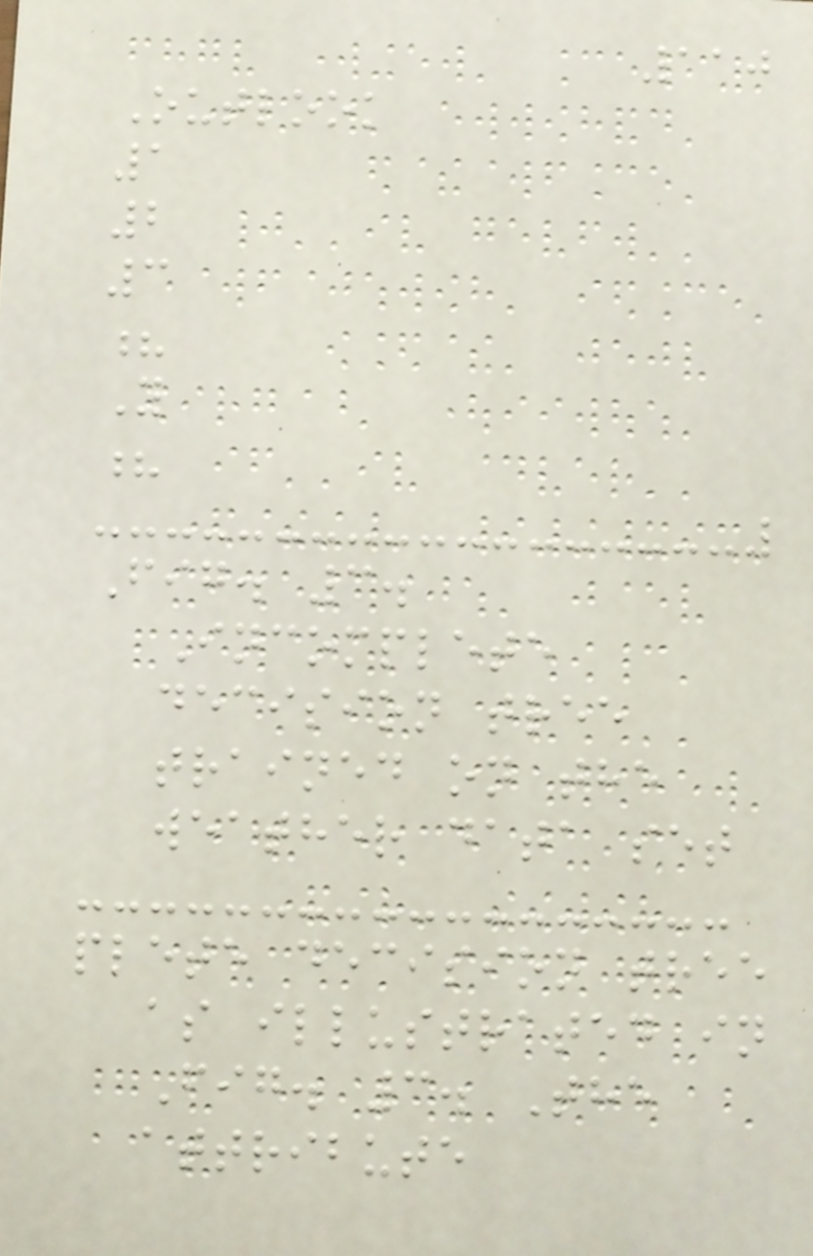110
Outlook
1
2
3
?
Y
?
Fig. 3.
Incomplete
decision tree
trained on the
weather data set
plete decision tree
as illustrated in
Fig. 3. The
attribute
